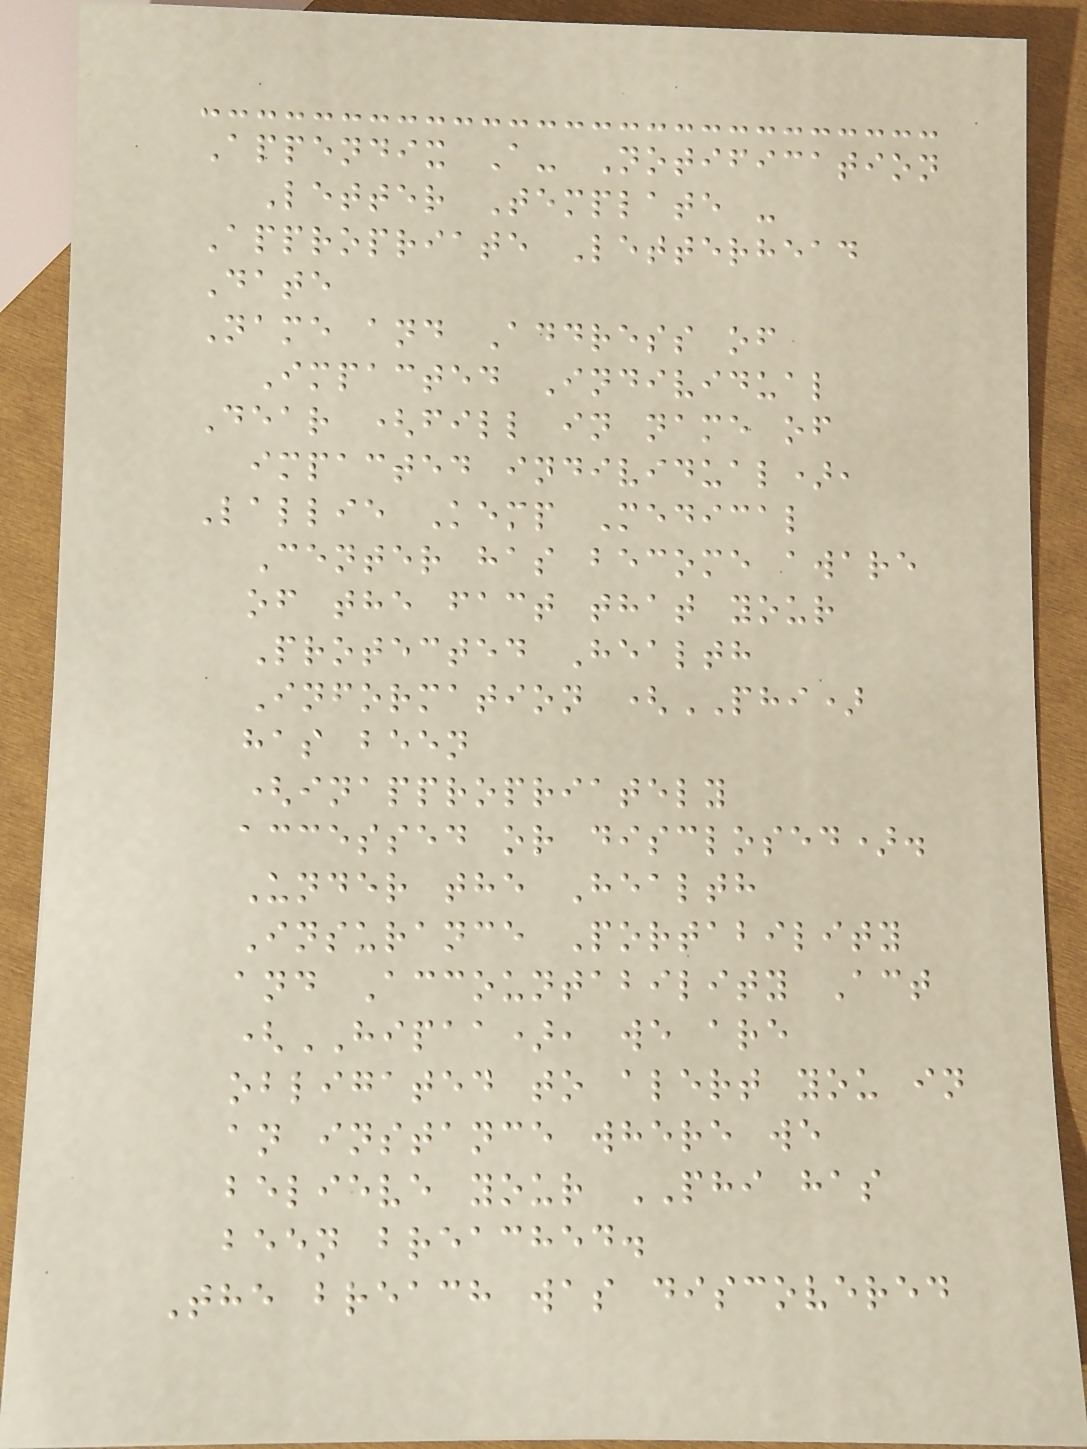Appendix A- Notification
Letter Template -
Appropriate Letterhead
Date
Name and Address of
Impacted Individual
Dear (fill in name of
impacted individual),
Lallie Kemp Medical
Center has become aware
of the fact that your
Protected Health
Information (PHI)
has been
(inappropriately
accessed or disclosed).
Under the Health
Insurance Portability
and Accountability Act
(HIPAA), we are
obligated to alert you in
an instance where we
believe your PHI has
been breached.
The breach was discovered
